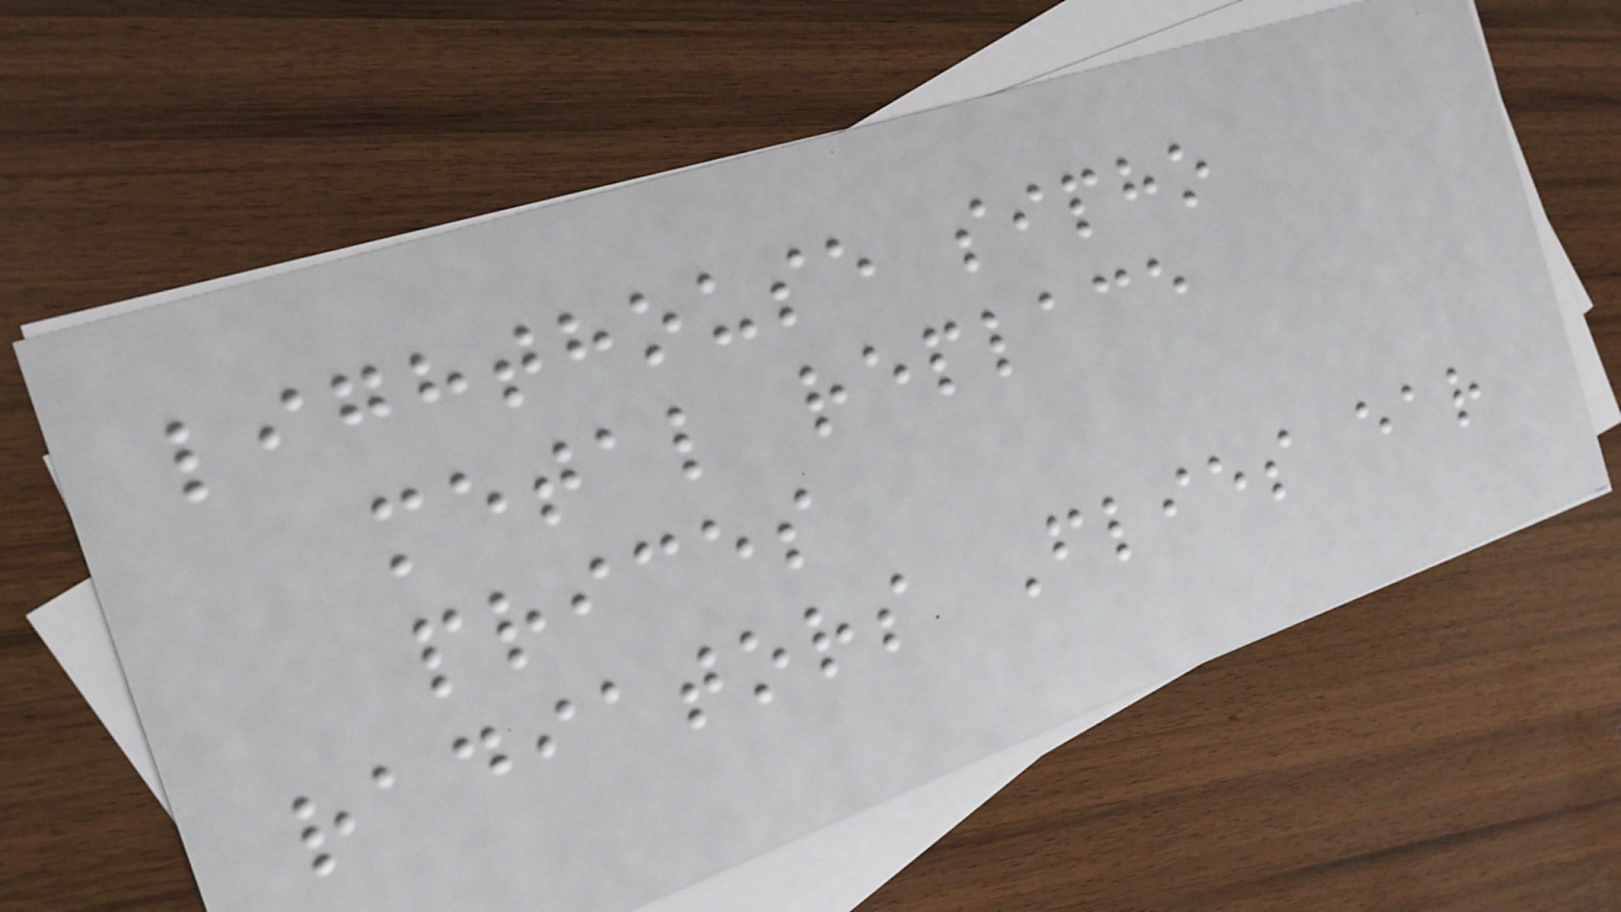lighthouse sipho
metal replace
prices
radiators Flies ear
